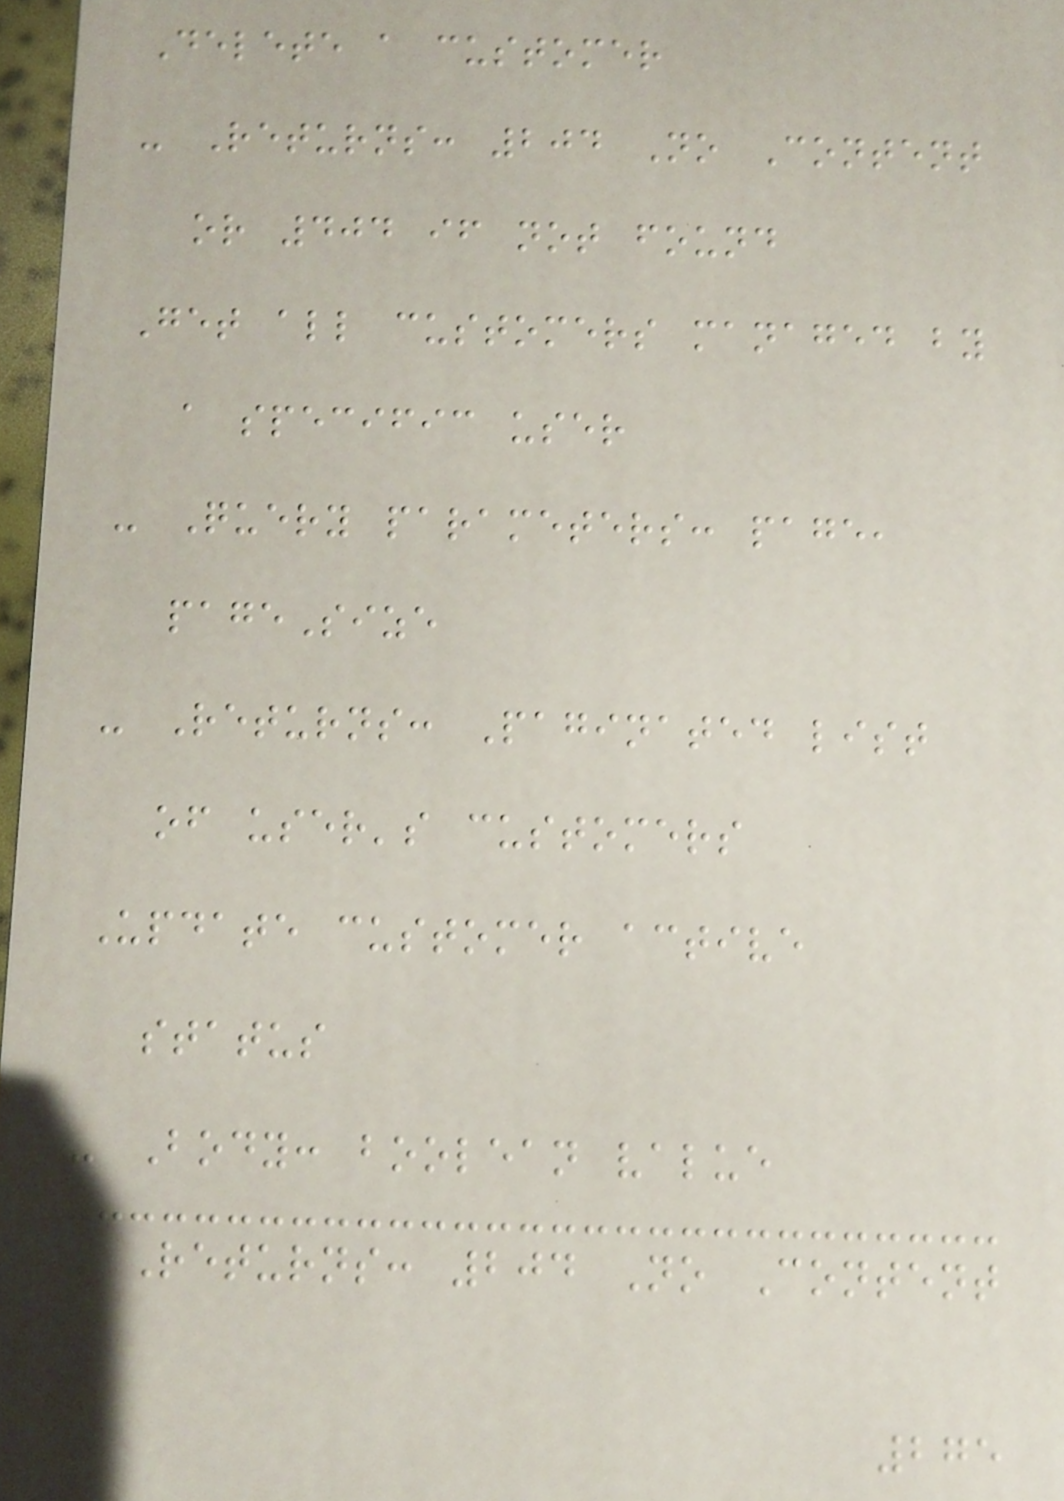Delete a customer
- Returns: 204 No Content
or 404 if not found
Get all customers managed by
a specific user
- Query parameters: page,
pageSize
- Returns: Paginated list
of user's customers
Update customer active
status
- Body: boolean value
- Returns: 204 No Content
275
